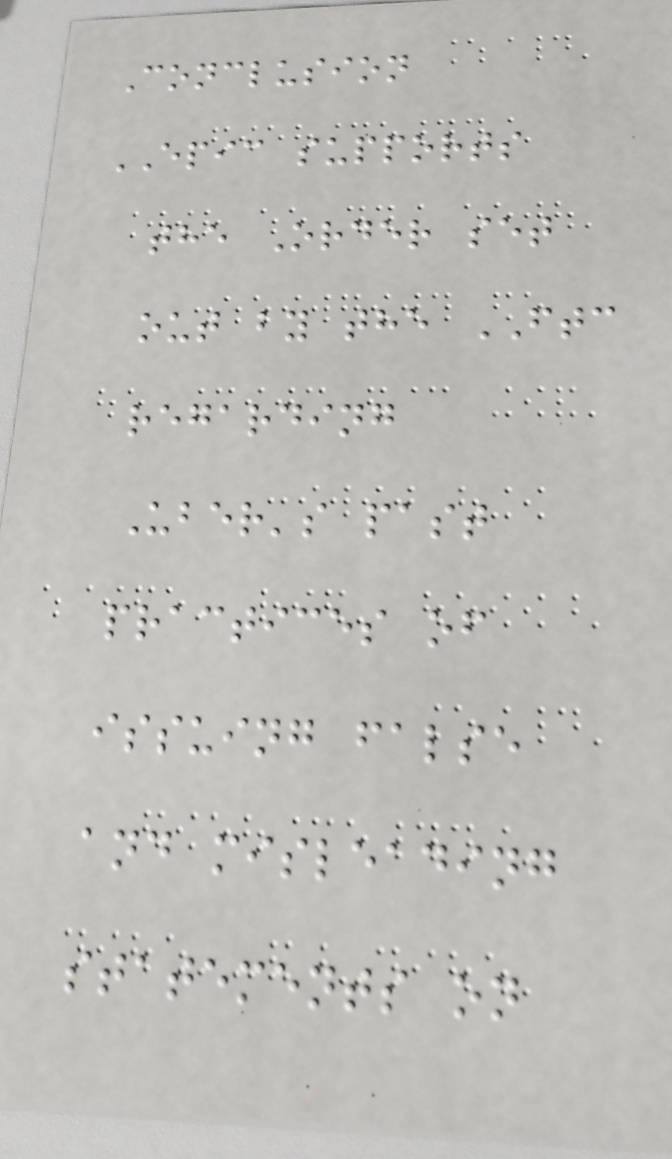Conclusion
EPIC supports
the Order set
out by the FTC
regarding
Uber's past
practices of
issuing false
and misleading
statements on
